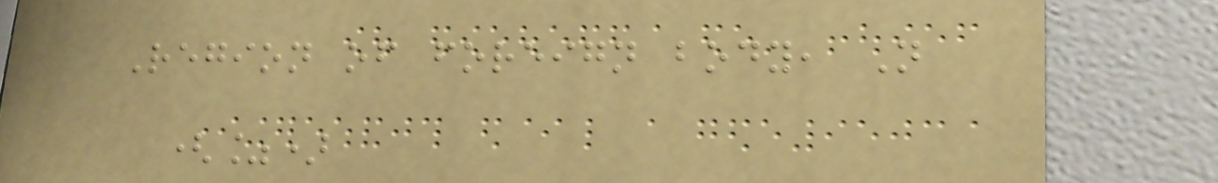Region of foreign body, N
(%)
